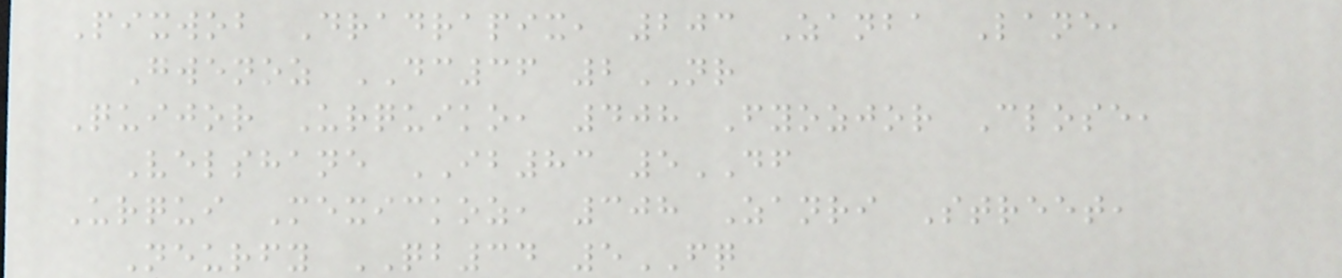Pixwob Dradrapix, 203 Zanba Lane,
Gwenoz DC36 2NR
Quijor Urquiko, 408 Fyozjor Close,
Velshane IB83 5DF
Urqui Mexickoz, 308 Zanri Street,
Neurfy QB34 5FQ
